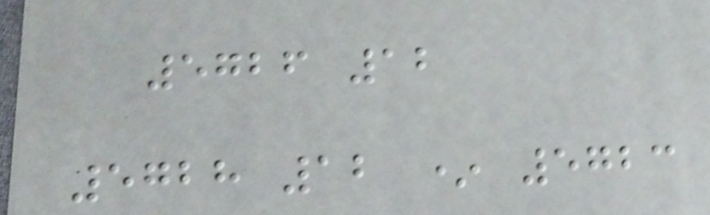5726 12
5728 12 * 5723
